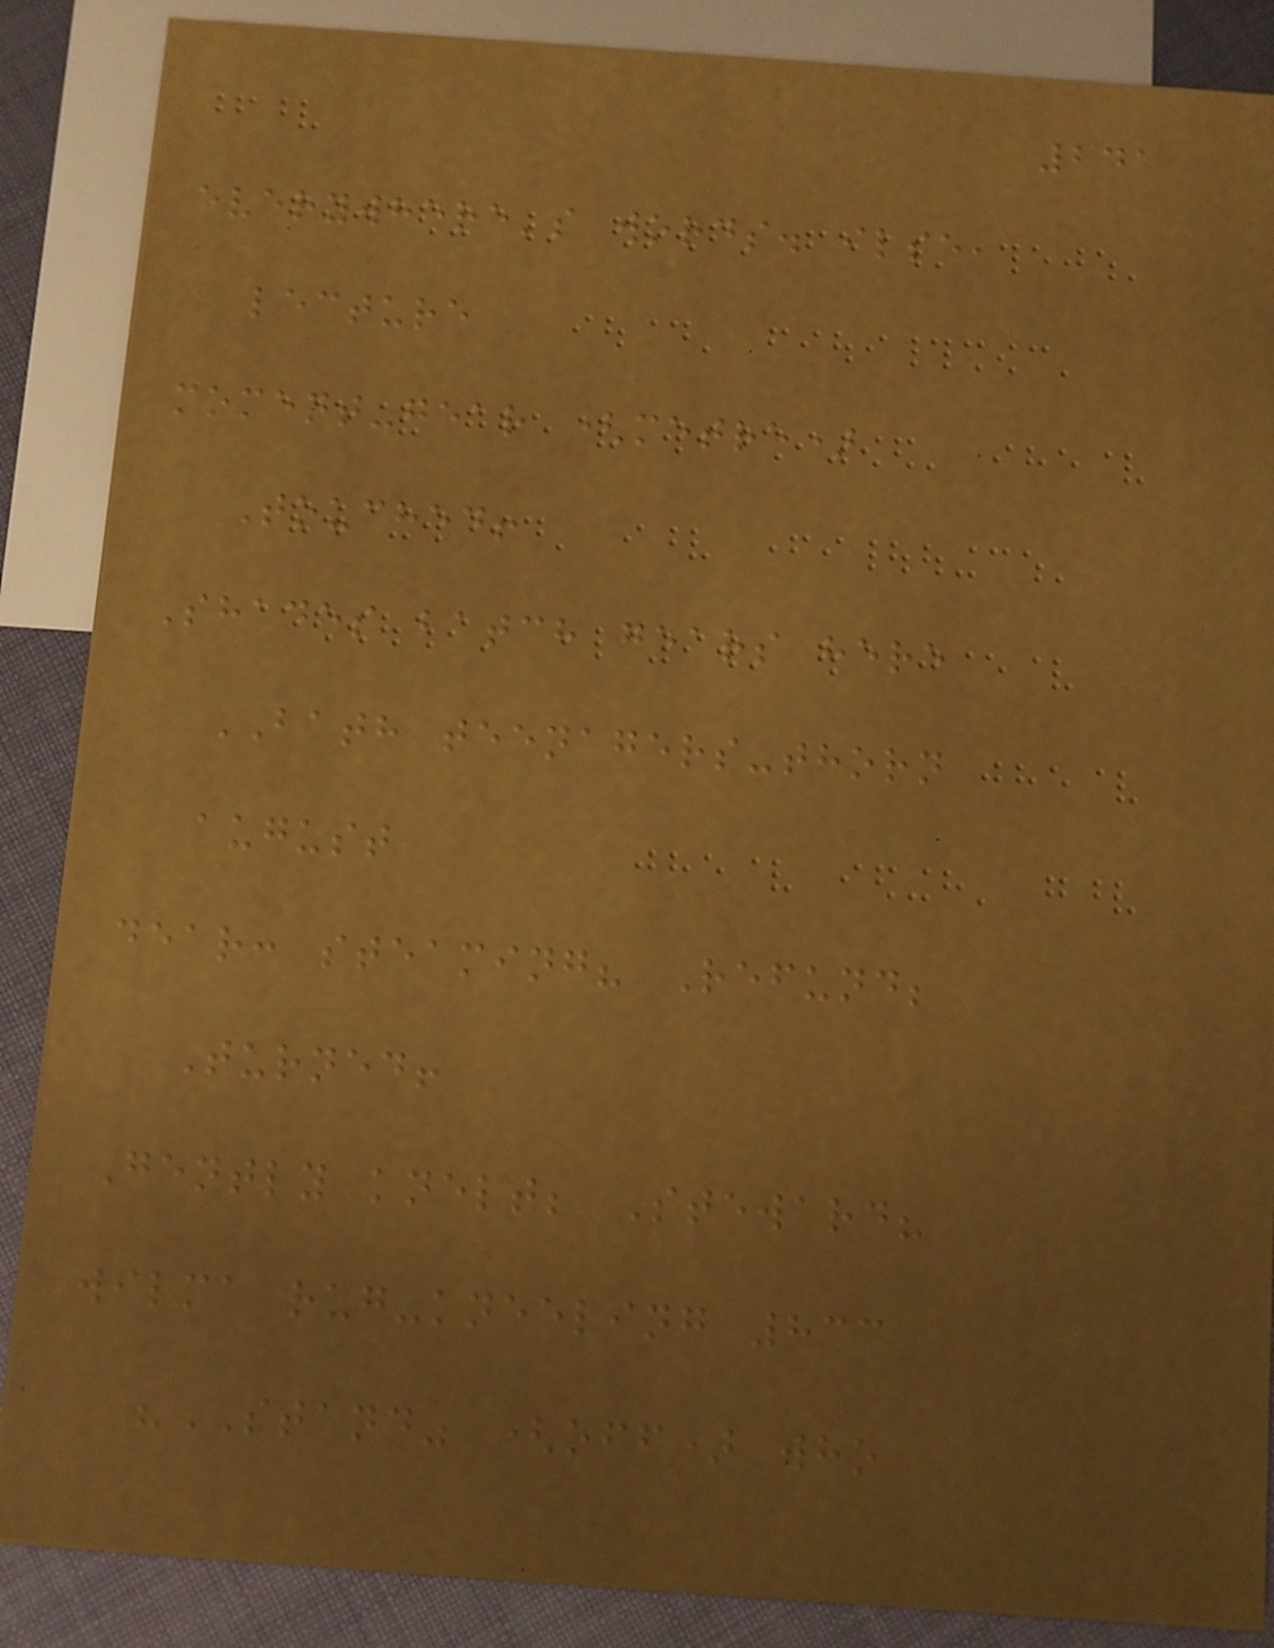241
everywhere's words. ilse,
lecture
moment-gear (metre)
Touched!
Shades batch gears here
BATH teenagers-thorn
august
dear: steaming? Refund;
Turned!
Gently knelt; Steward?
wilma rug-kneeling 833
"STAND" (off) who
